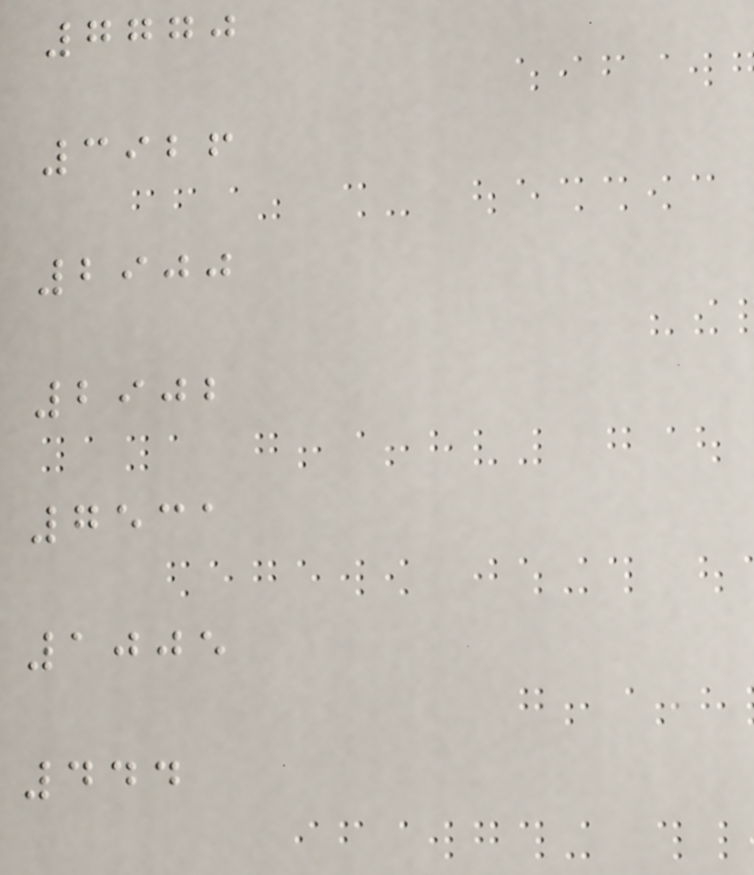7770
3926
2900
2902
7531
1005
444
